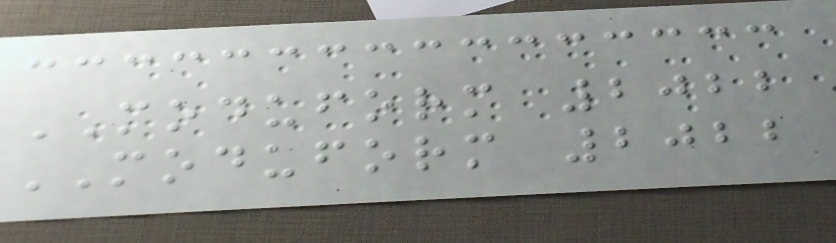MODUFORM 2022
MODUFORM 2022
